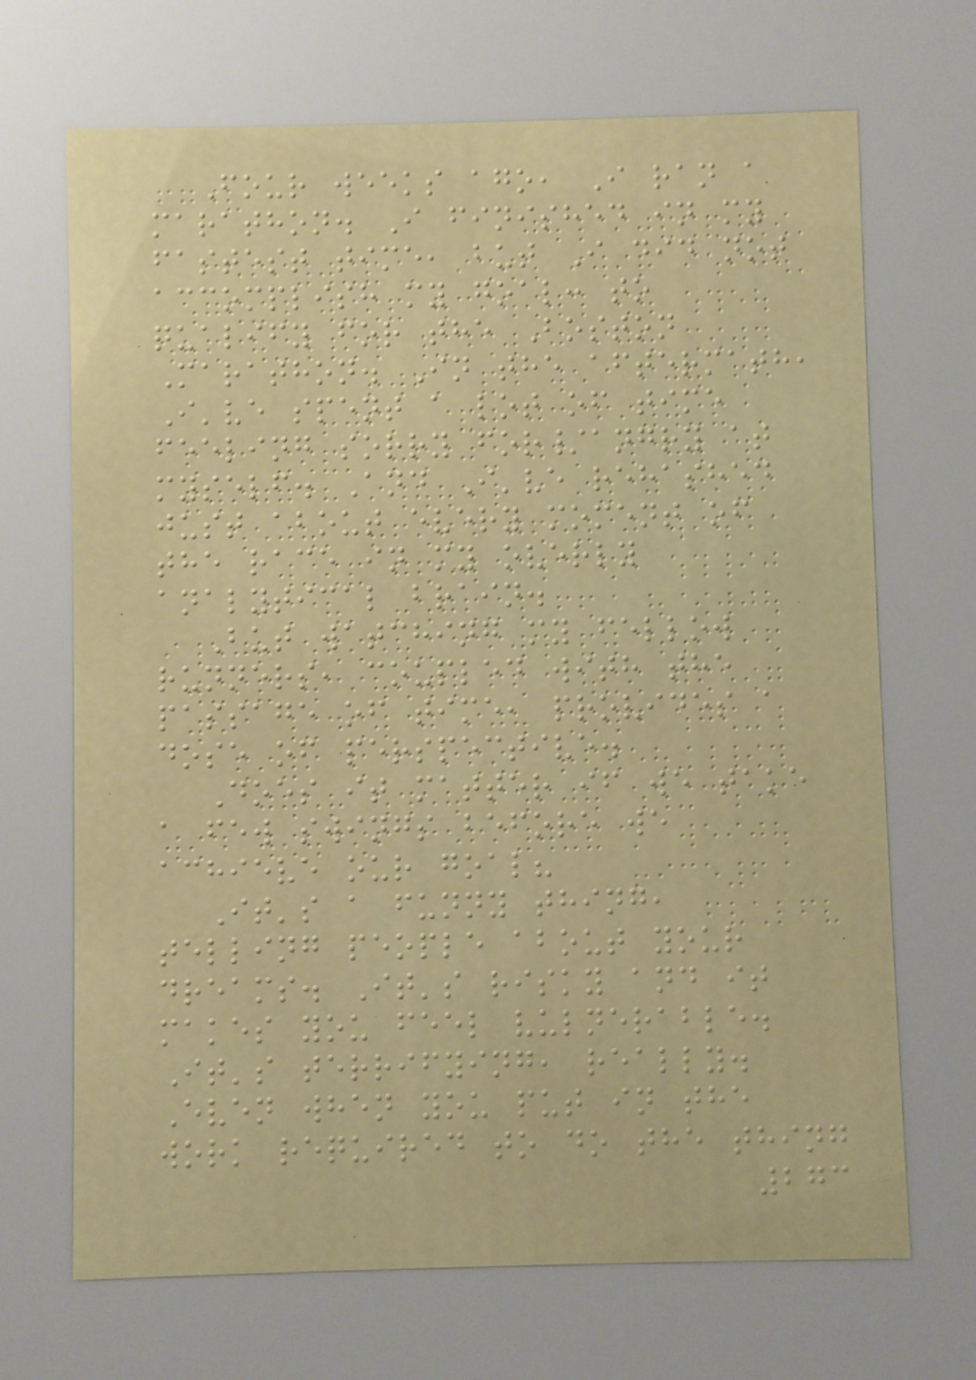Four weeks ago, I ran a
marathon. I finished in my
fastest time, but I did not
accomplish my goal: to
qualify for the Boston
Marathon. In the aftermath,
I've spent a lot of time
feeling sorry for/angry at
myself. And I've rehashed
just about every moment of
the race in my overly
analytical brain.
But watching my fellow
runners, coupled with the
passage of time, provides a
dose of perspective.
Does it matter if we take
a few swings before we
achieve our goal?
It's a funny thing,
telling people about your
dreams. It's risky and it
makes you feel vulnerable.
It's terrifying, really.
Even when you put in the
work required to do the thing
273
